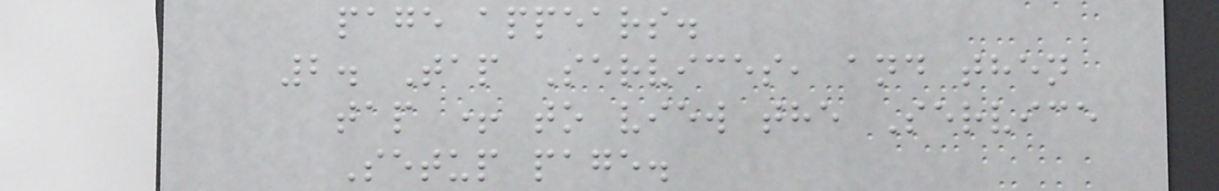page appears.
2. Tap Services, and then
tap + to view the Service
Setup page.
